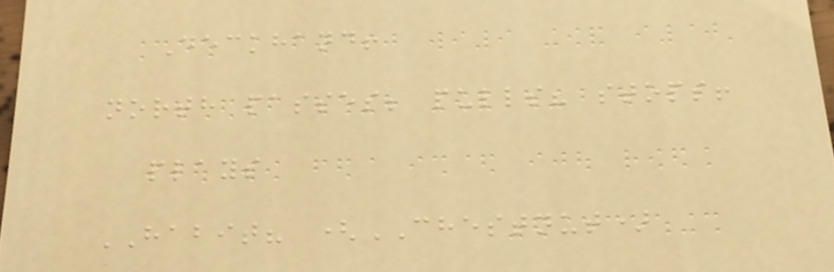Deckhand!
north passes; pulls? stops!
plays
HABIT? (CHESTNUT)
